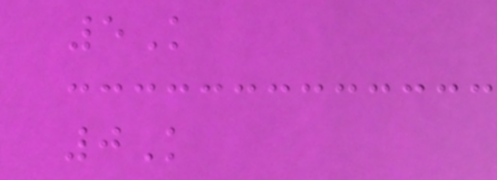5K
0K
